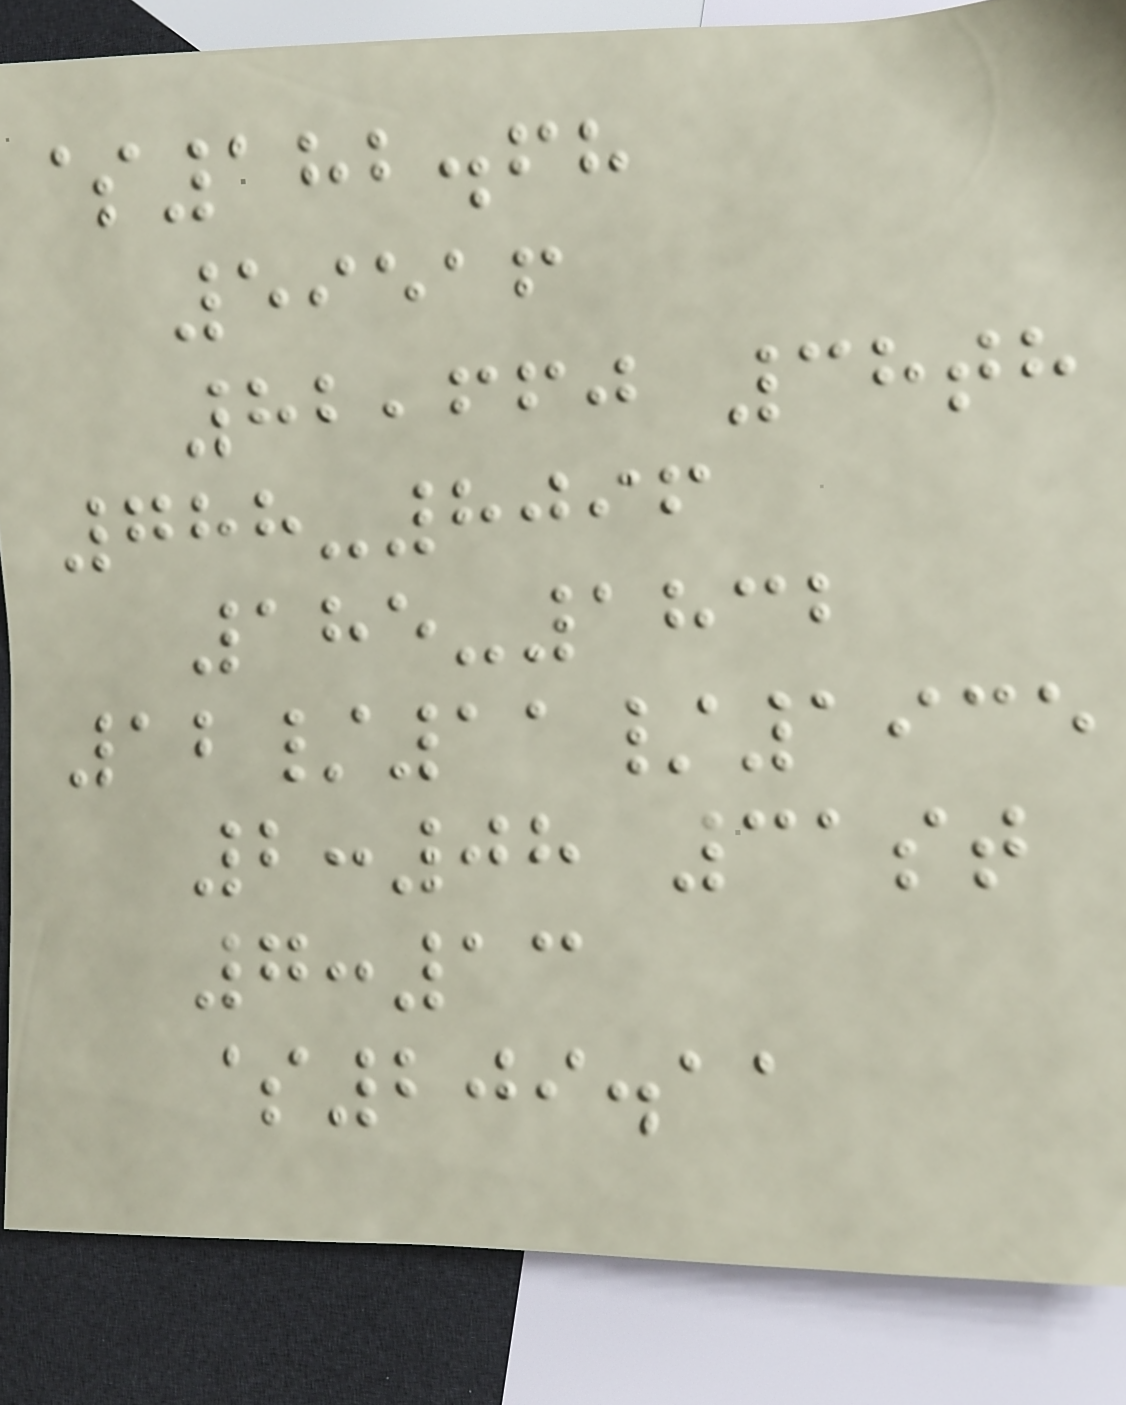$182.68
59516
82,660 38th
788-8096
185-1832
12/11/1935
2:08 31st
7:13
$209.11
